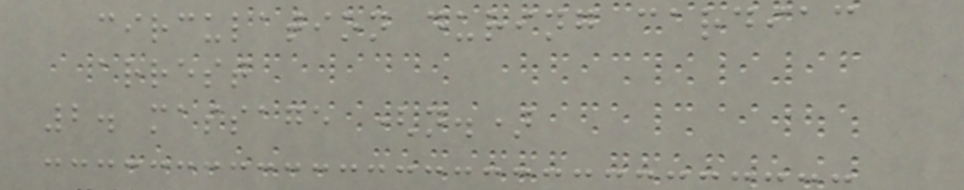circulation during cardiac
arrest
2. massage (n.)
